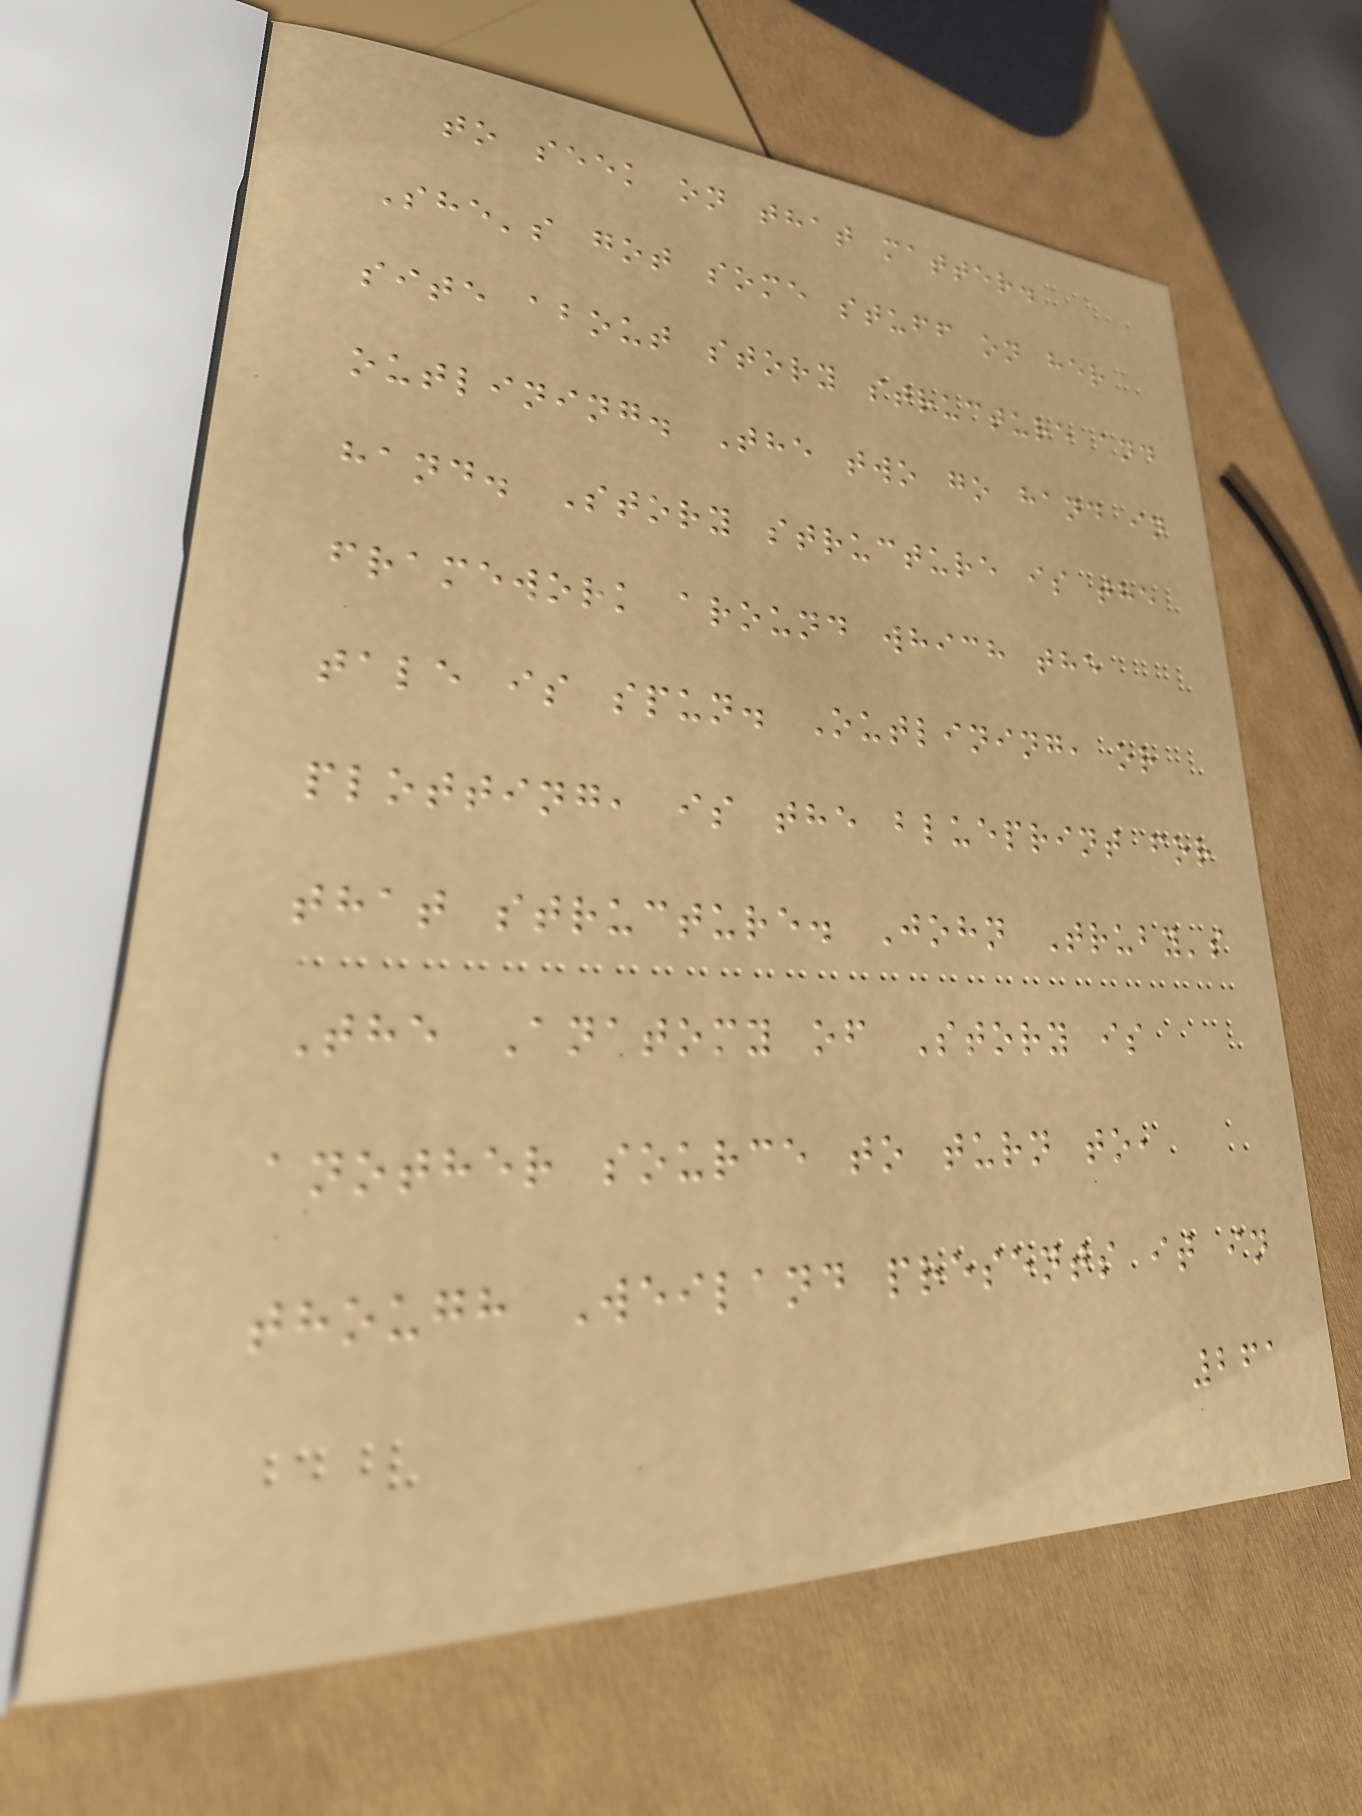to seek on that matter.
She's got some stuff on her
site about story structure and
outlining. The two go hand in
hand. Story structure is the
framework around which the
tale is spun. Outlining, or
plotting, is the blueprint for
that structure. John Truby's
The Anatomy of Story is
another source to turn to,
though Weiland presents it in
261
